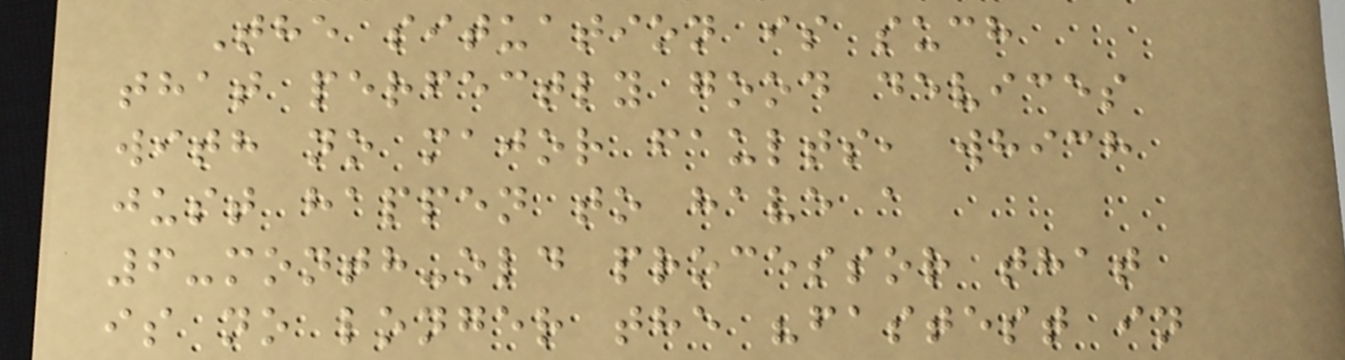The situation is such
that perfectly good devices
with no major faults, which
just happen to have a
6-month-old processor that
is no longer the "fastest in
